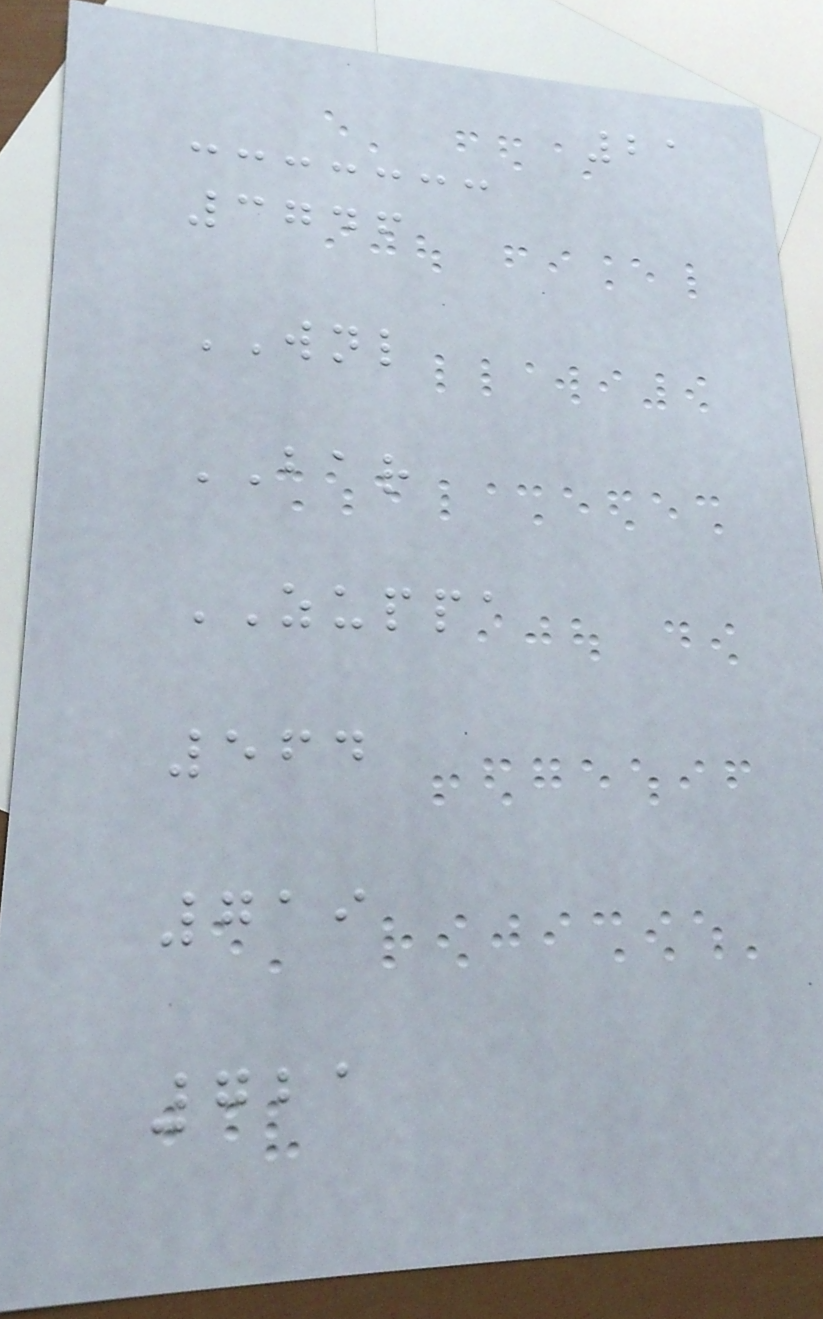21
3746
WNL
BAR
ZUPPA
564
719
721
